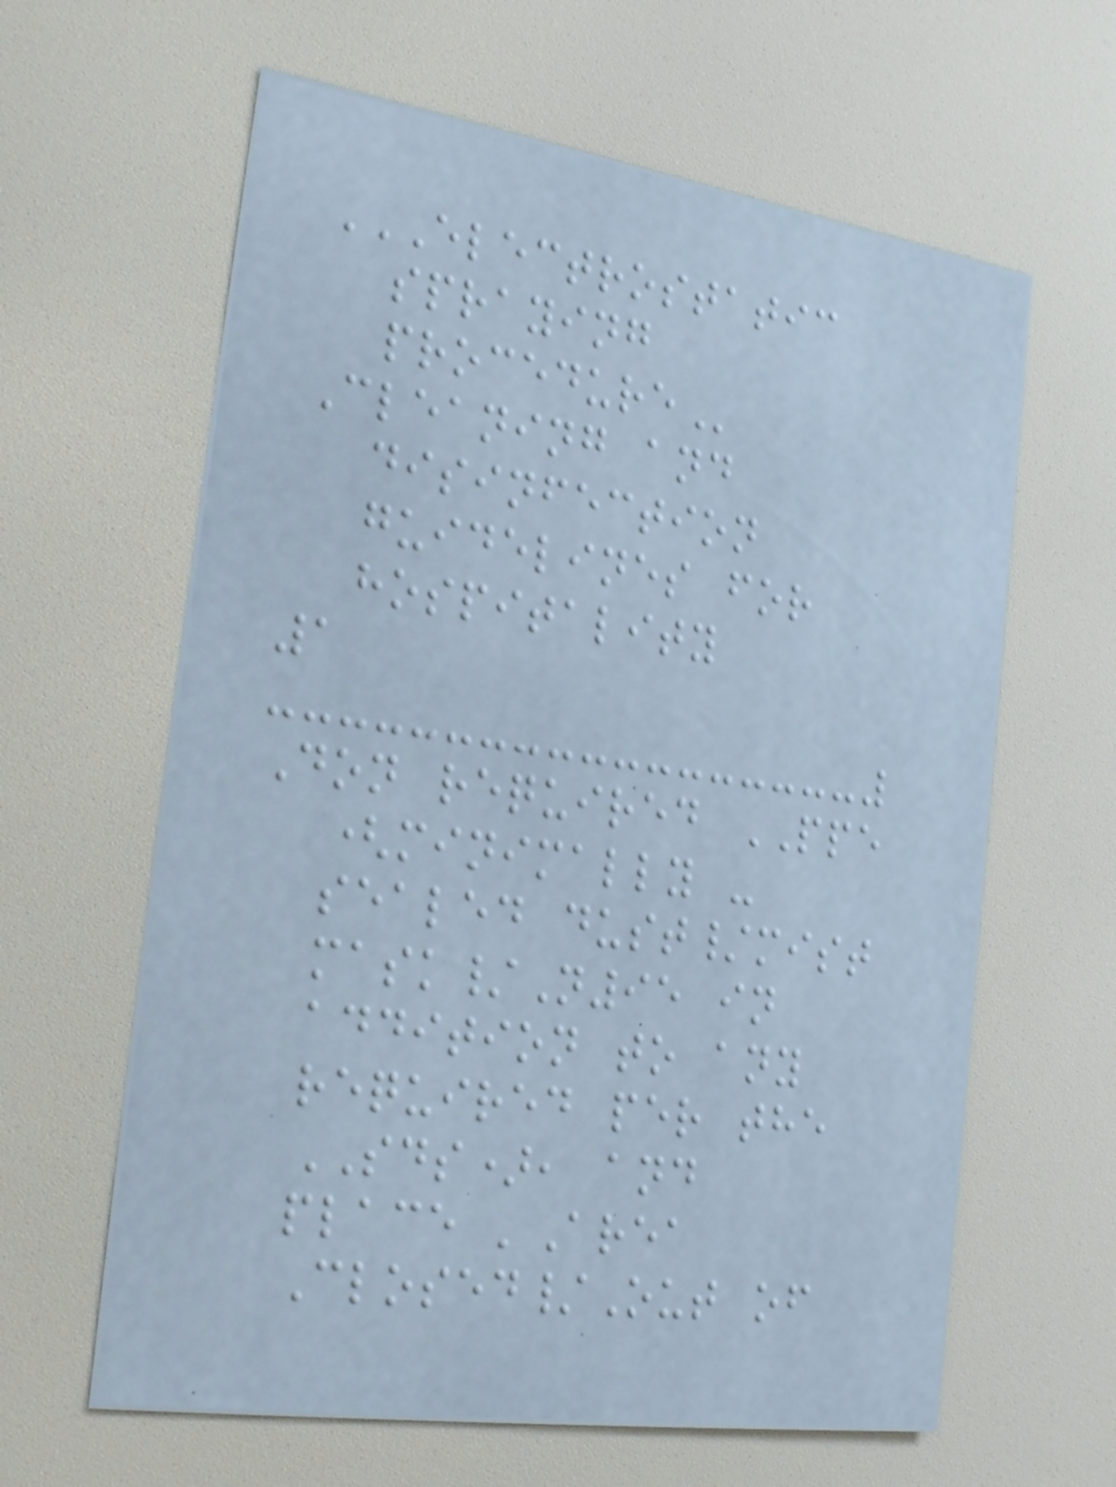ELECTROSTATIC
SPRAYING
PROCEDURE
Cleaning and
disinfection
guidelines for
hospitality
1
Don required PPE
(minimally -
sealed dust/mist
mask/N95 in
addition to any
required per the
SDS), and
place 'Area
Closed/Out of
